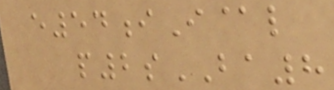e54iI@l
p2sBA8
